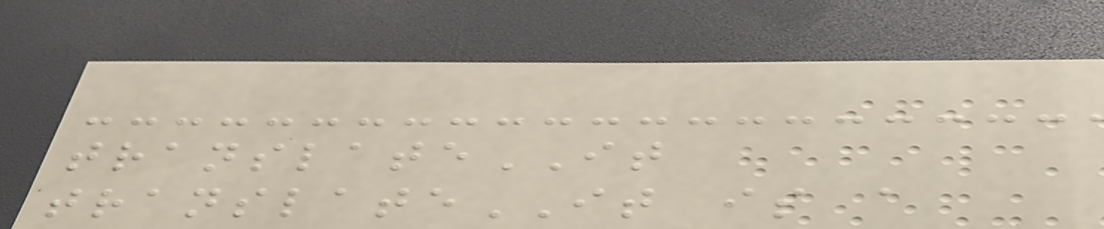translateIT
translateIT is a
